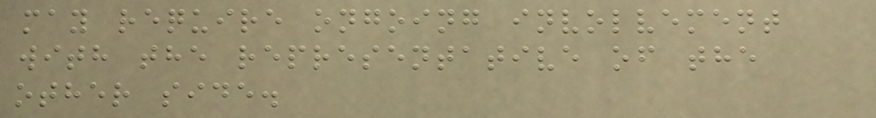may require ongoing involvement
with the representative of the
other side.
